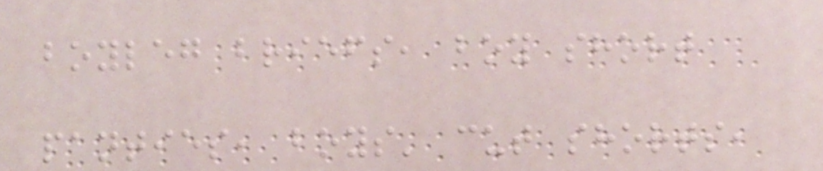boyleg briefs, boy short
panties, boys' cut shorts,
